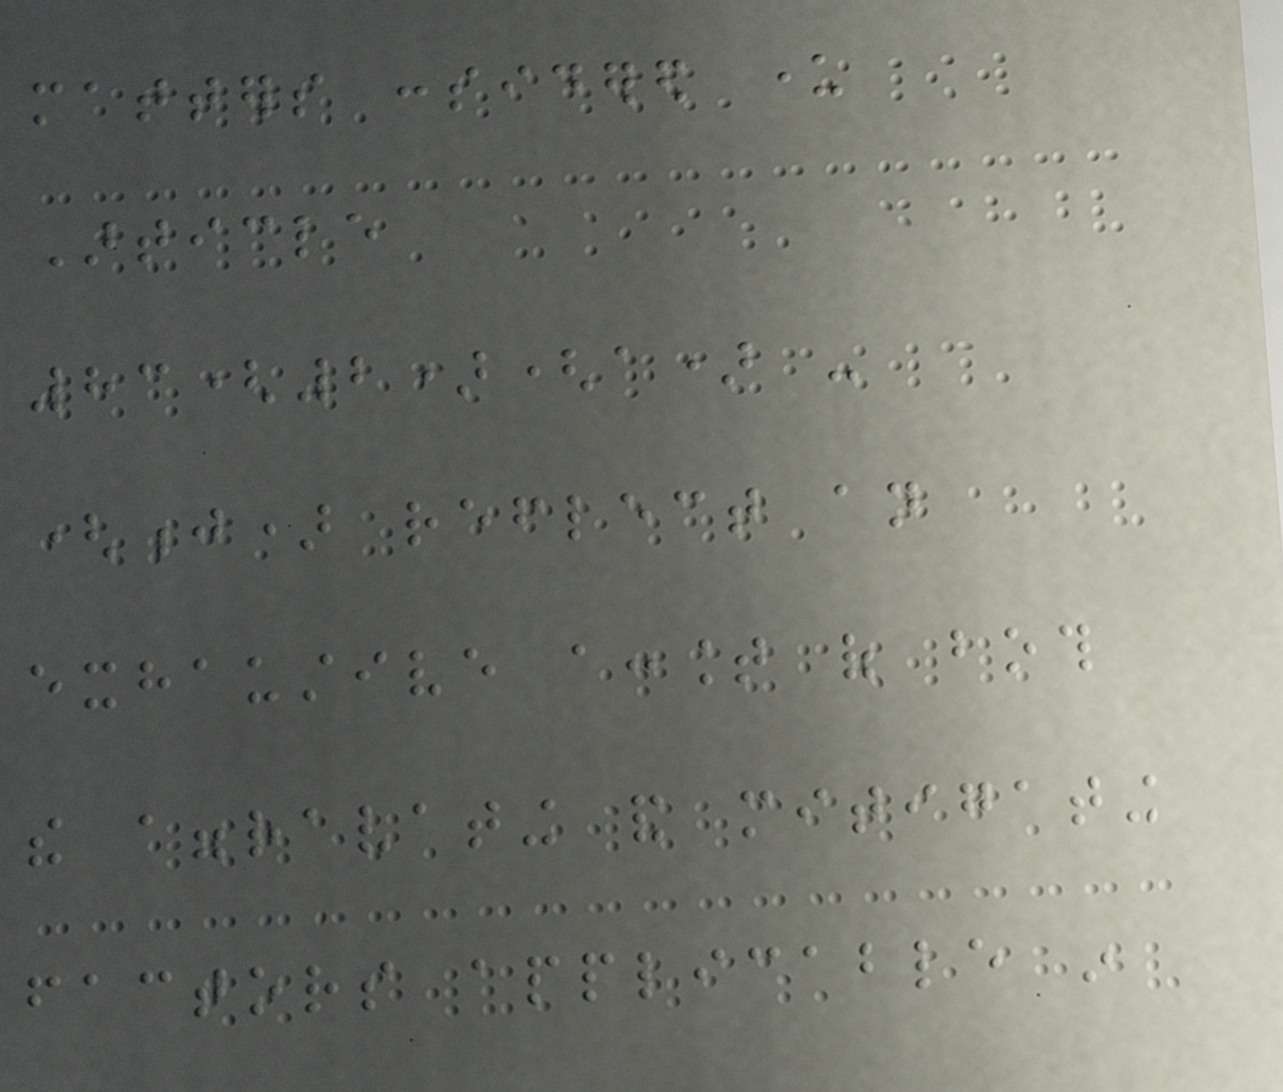matters considered under
Article
83(2)(a) -
(j) reflect an
exhaustive account of both
the aggravating and mitigating
factors applicable in
